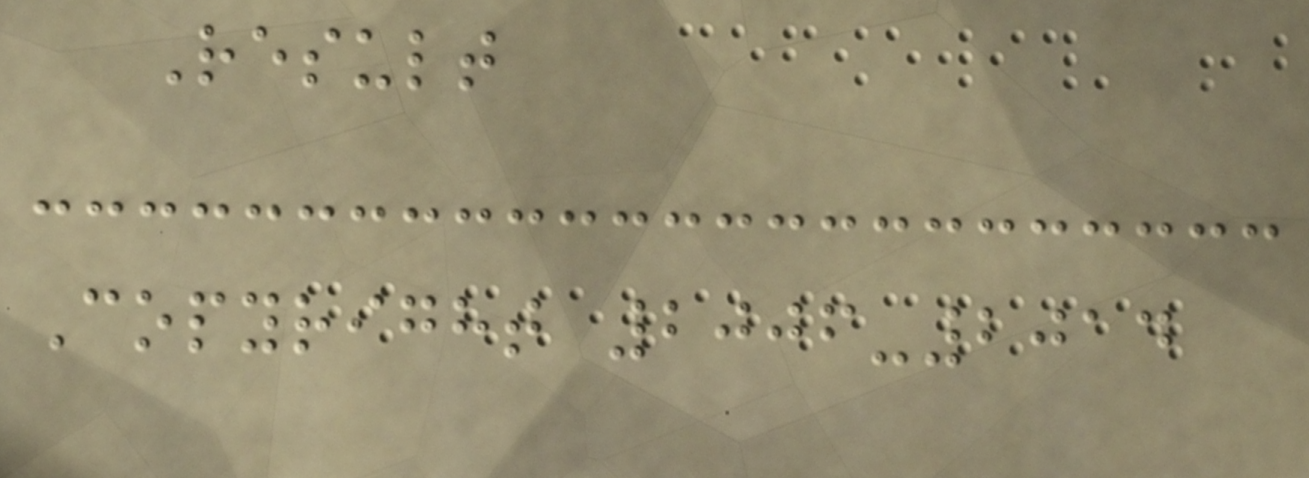Result
Copyright 2006-2014
